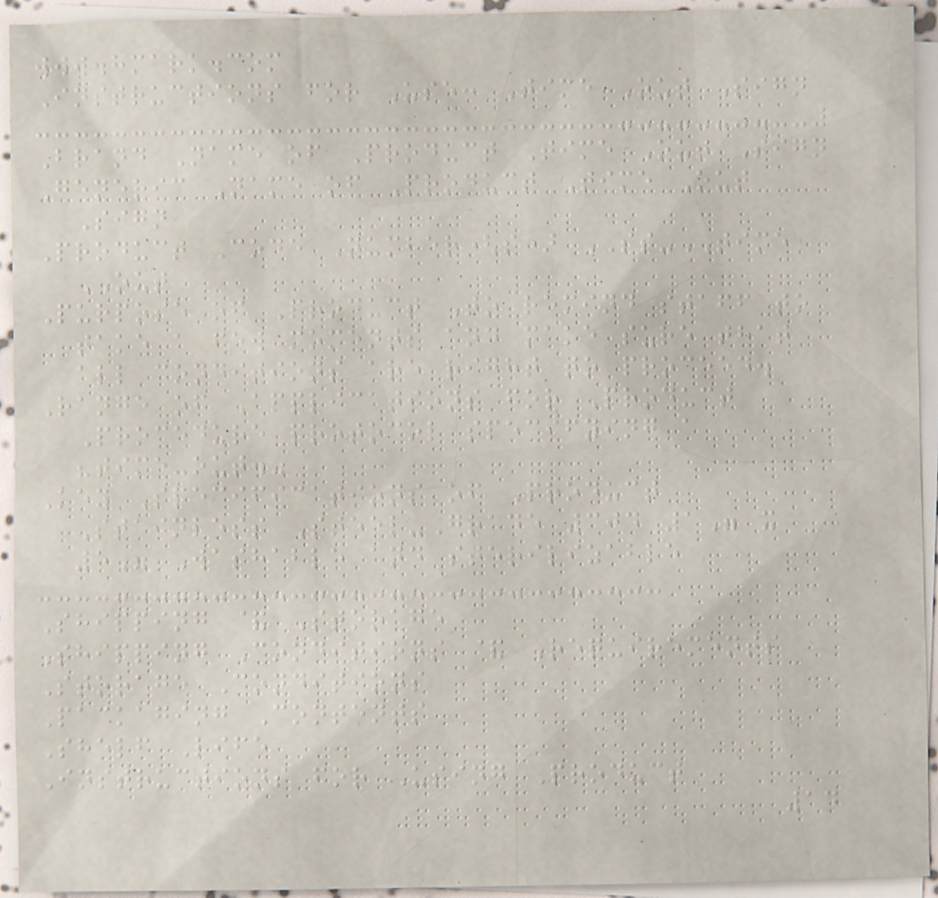www.hmark.com
Instructions for Use: Time Out Sign
Brand Name of Product Time Out Sign
Generic Name of Product Time Out
Sign
Product Code Number(s) SS-TIME
OUT
Purpose of Product To remind staff to
take a few moments and make sure that
all conditions are right to proceed.
Range of Applications for Product
Procedure protocol specifying a
"time-out."
Key Specifications of Product
Stainless Steel-Grade 304 1" x
5" Washable and sterilizable
Shipping & Storage
Shipping Conditions & Requirements
Storage Conditions
Packaging Contents
Shelf Life
Instructions for Using Product
14
